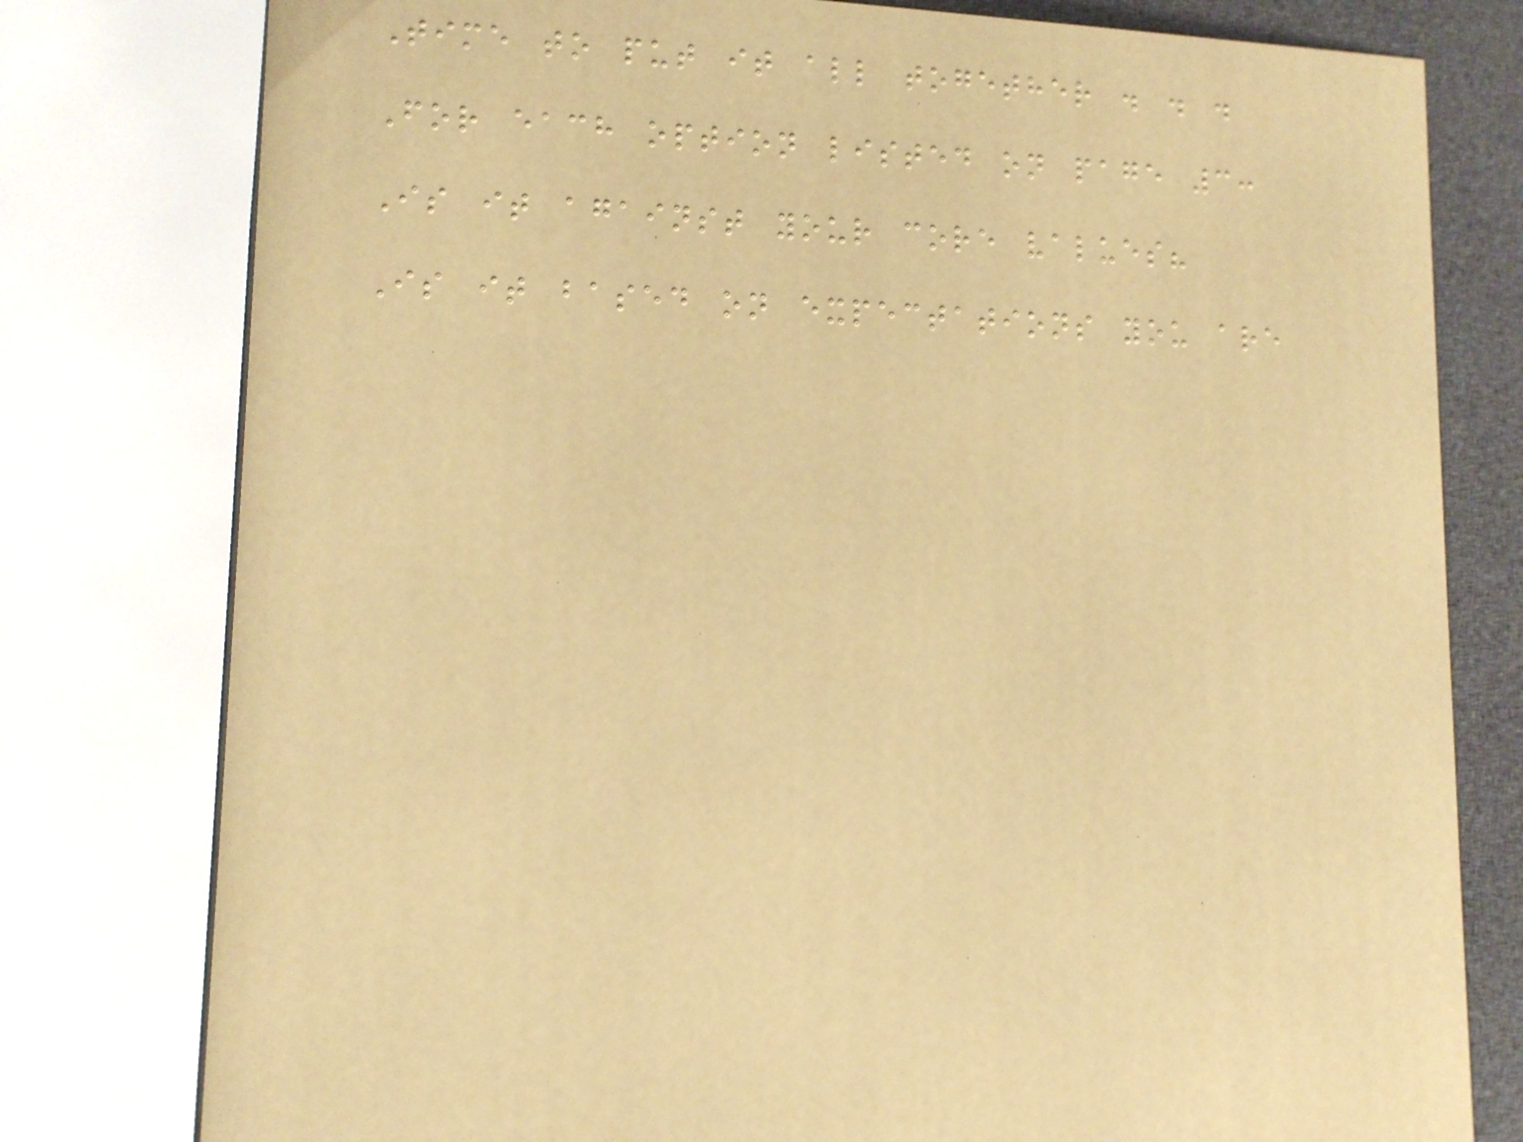Time to put it all together . . .
For each option listed on page 3:
Is it against your core values?
Is it based on expectations you are
